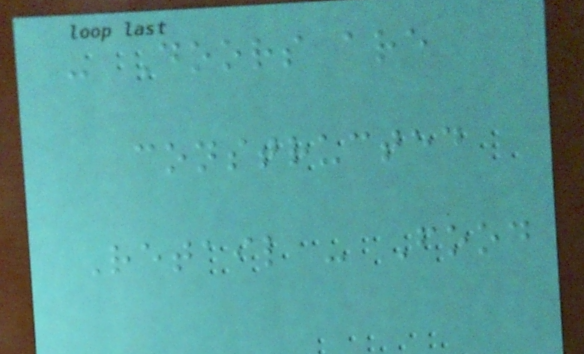- Doors are
constructed
Retail - Food
